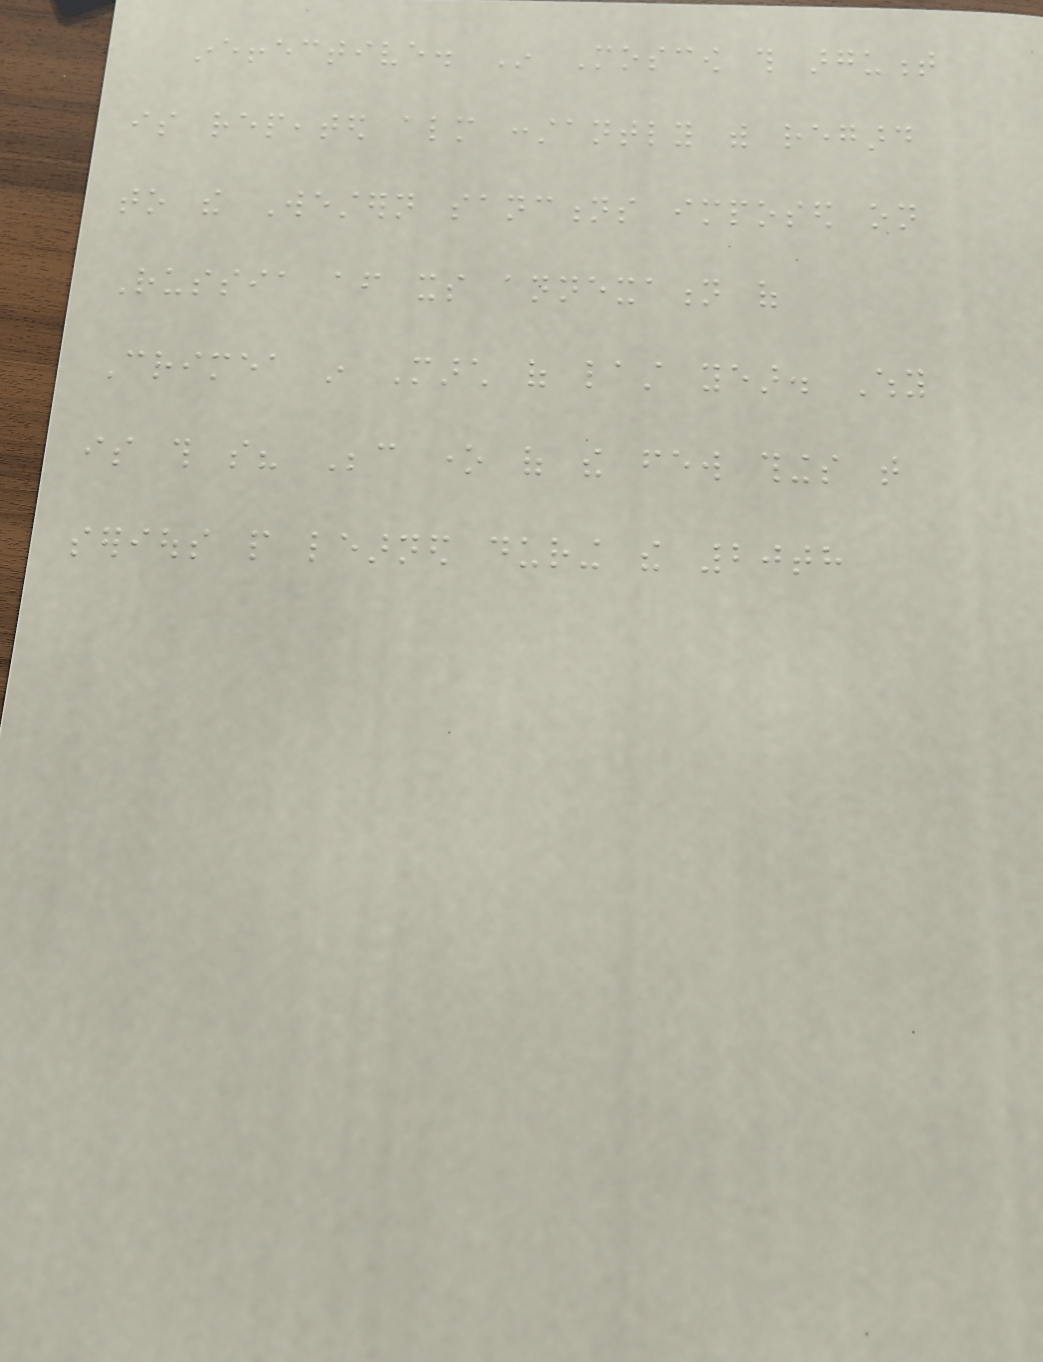ineffective. In Moscow this argument
is repeated almost constantly with regard
to the Western sanctions imposed on
Russia after its annexation of
Crimea in March of last year. Why
is this so? Because one of the few things that
serious people learned during the 20th
